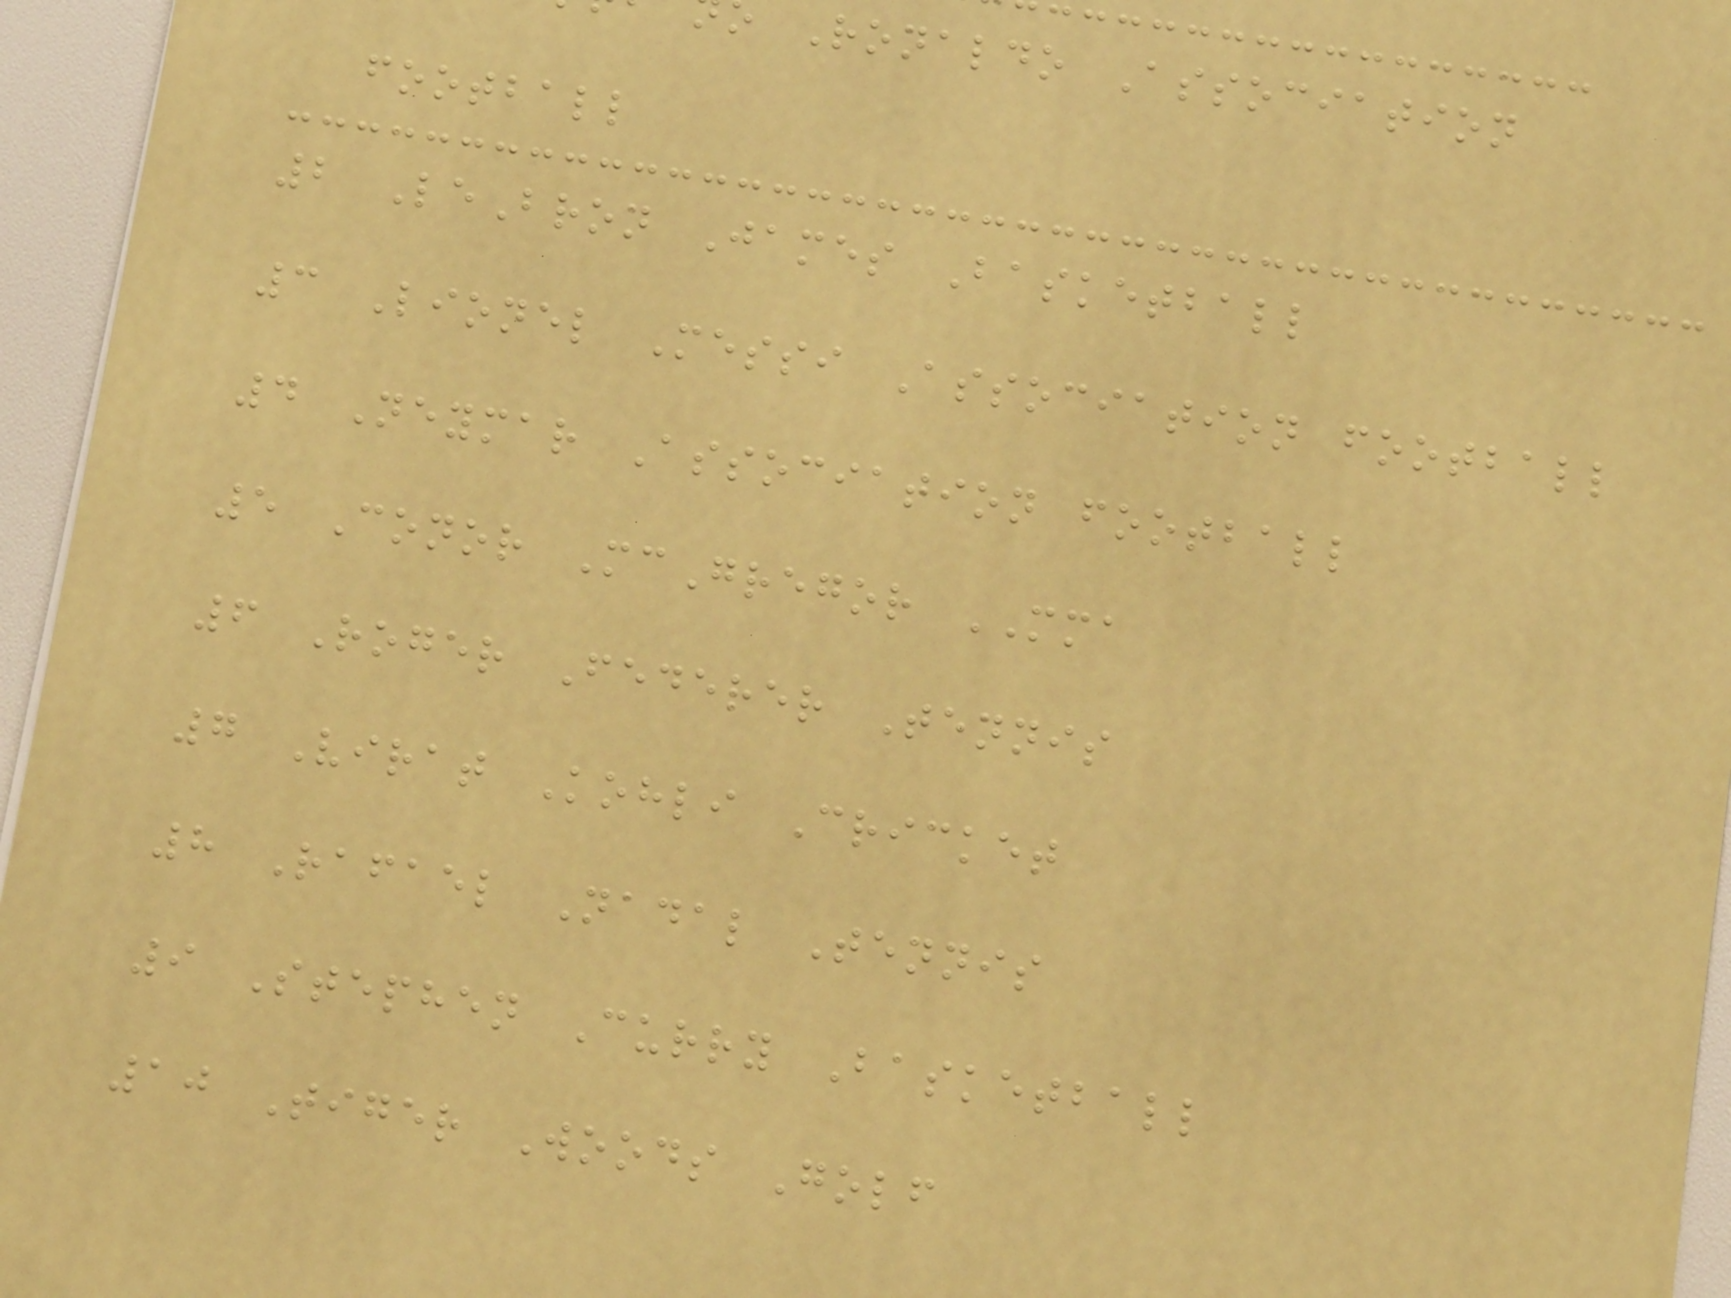Ronaldo Association
football
2 LeBron James Basketball
3 Lionel Messi Association football
4 Neymar Association football
5 Conor McGregor MMA
6 Roger Federer Tennis
7 Virat Kohli Cricket
8 Rafael Nadal Tennis
9 Stephen Curry Basketball
10 Tiger Woods Golf
